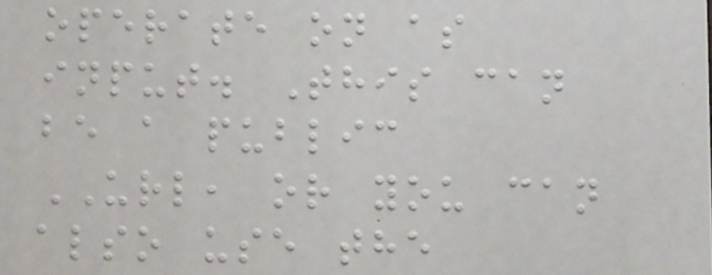operate on as
input. This can
be a public
URL, or you can
also use the
